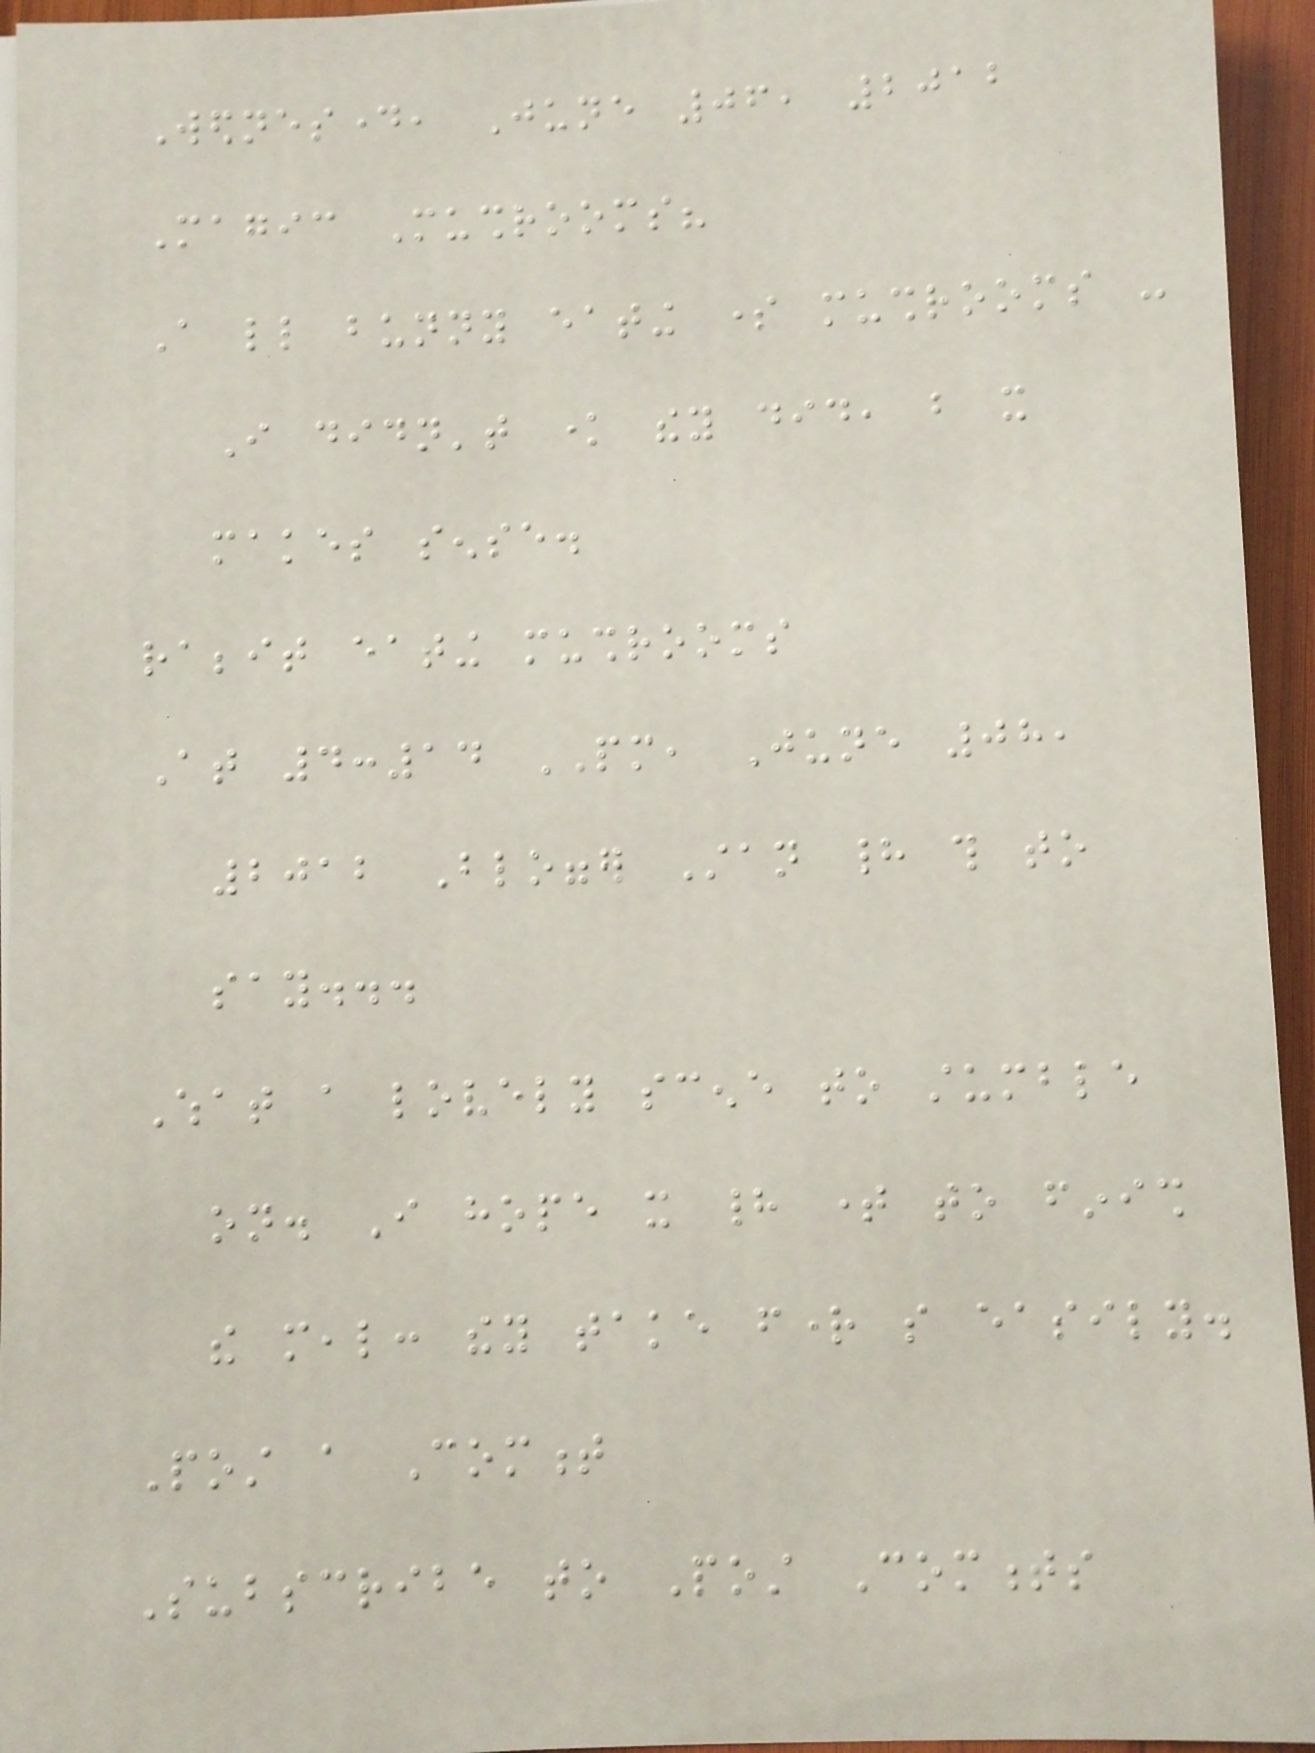Wednesday, June 06, 2012
Magic Mushrooms?
A little bunny eating some mushrooms -
I didn't know they did, but it
makes sense.
rabbit eating mushrooms
At 4:14 PM, June 08,
2012 Blogger Stan had this to
say...
What a lovely scene to stumble
on. I hope it had time to finish
the meal: they take fright so easily.
Post a Comment
Subscribe to Post Comments
